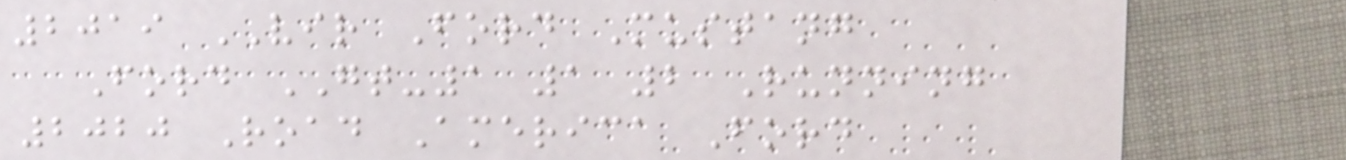2019 VIR Ford Mustang
Ford GT-1 1 2 Running
2020 Road America Ford
